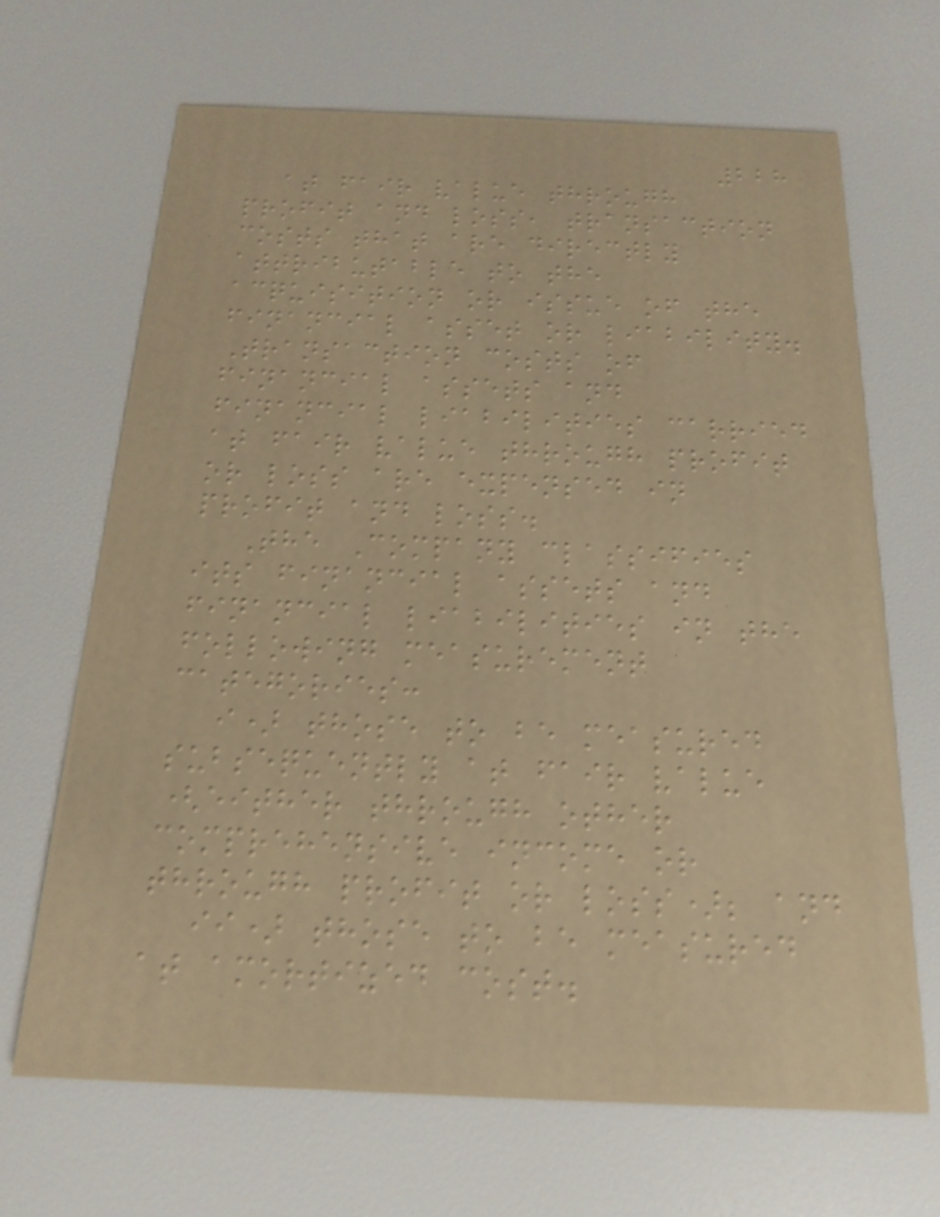228
at fair value through
profit and loss, transaction
costs that are directly
attributable to the
acquisition or issue of the
financial asset or liability.
Transaction costs of
financial assets and
financial liabilities carried
at fair value through profit
or loss are expensed in
profit and loss.
The Company classifies
its financial assets and
financial liabilities in the
following measurement
categories:
i) those to be measured
subsequently at fair value
(either through other
comprehensive income or
through profit or loss); and
ii) those to be measured
at amortized cost.
